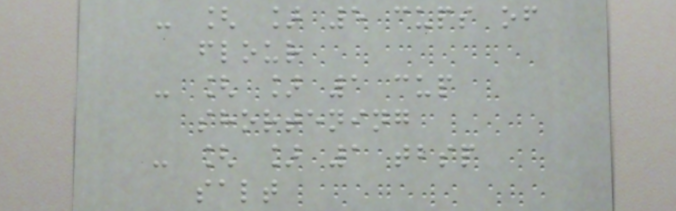- [ ] 5 cups of
flour
- [ ] 1 cup
shortening
- [ ] 1 tbsp
salt
